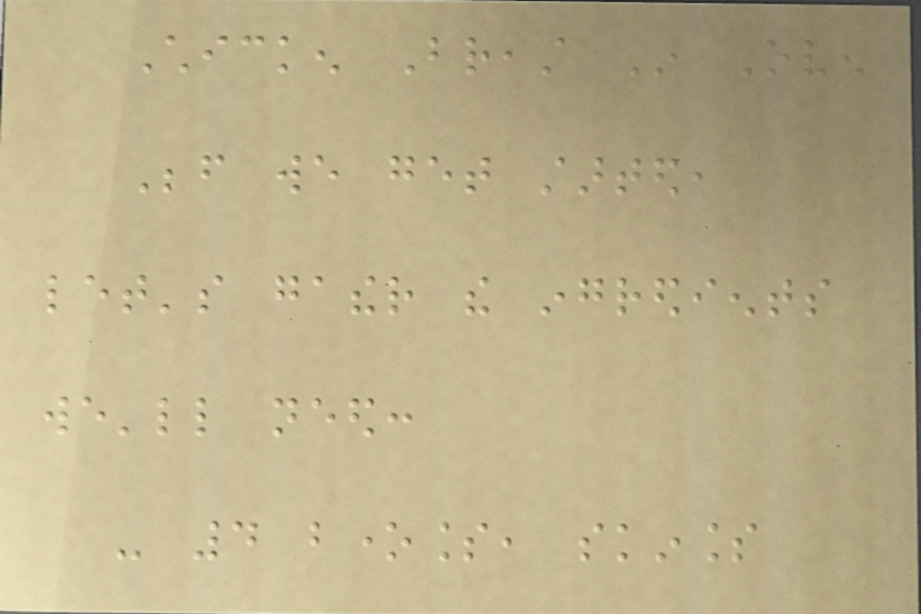Chicken Breast In Oven
Before we get started,
let's gather the ingredients
we'll need:
- 4 boneless, skinless
